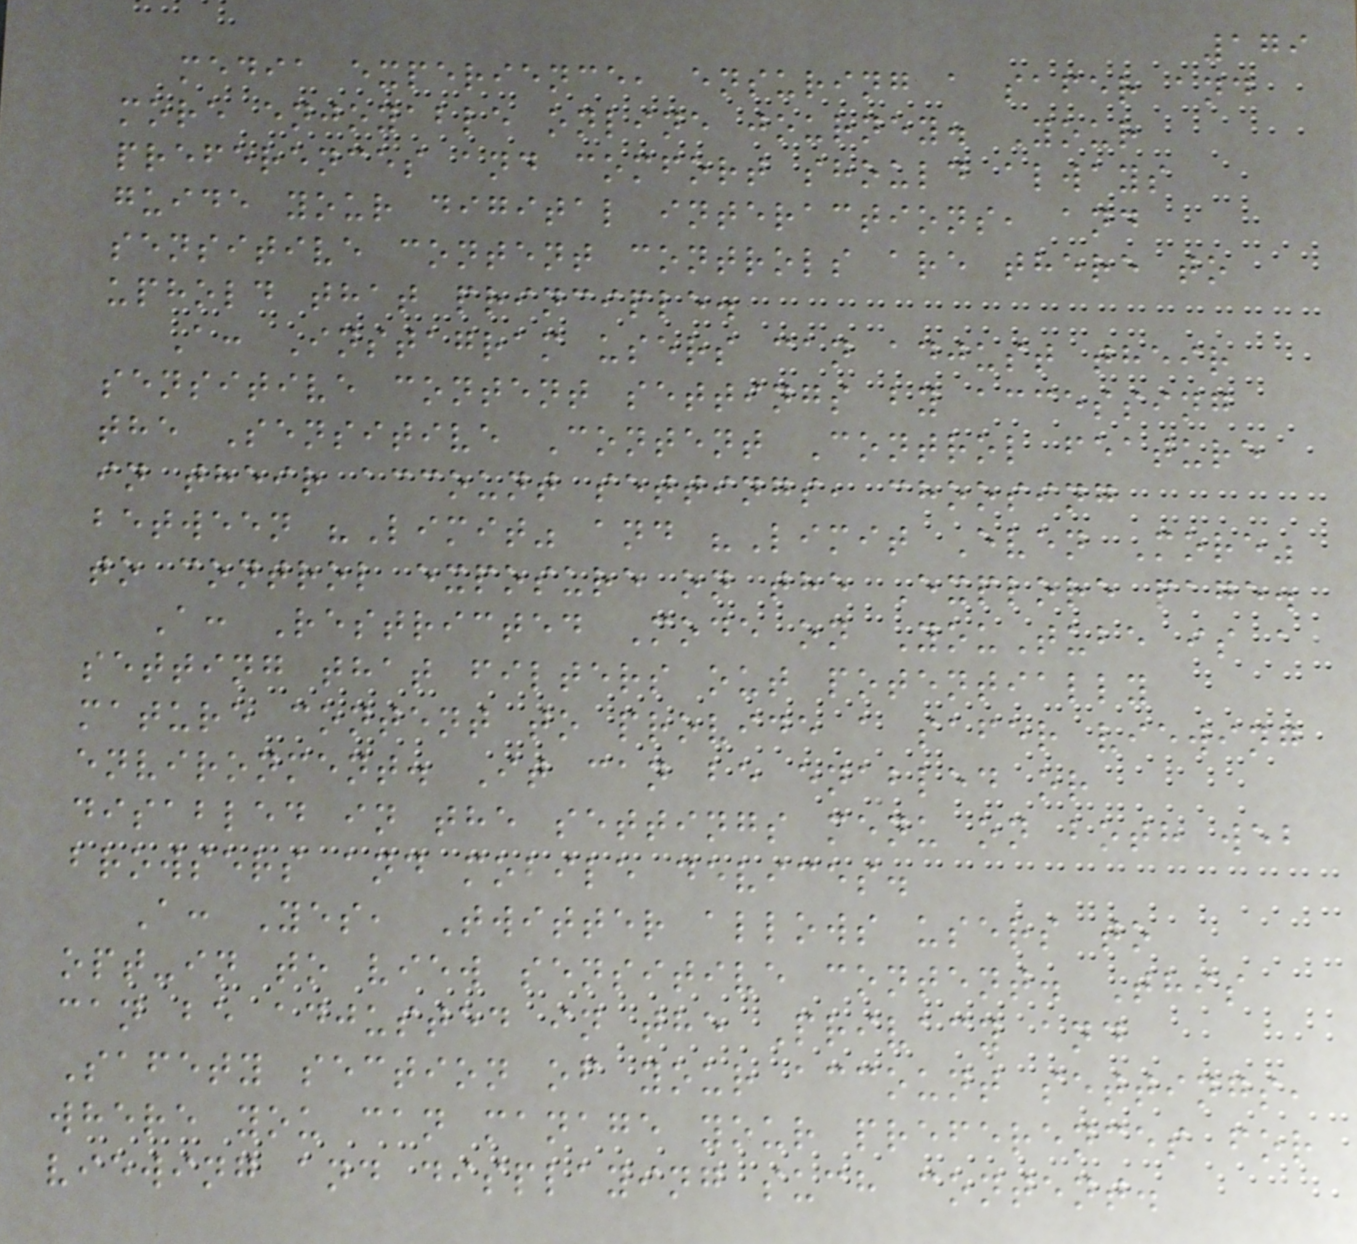179
media experience, ensuring a safer and
more enjoyable online journey. Your
preferences and comfort should always
guide your digital interactions, and
sensitive content controls are there to
uphold that principle.
A: Instagram users can adjust their
sensitive content settings by accessing
the Sensitive Content Control feature
in their account settings, choosing
between "Limit" and "Limit Even More"
to control exposure on the Explore page.
A: Restricted Mode on YouTube is a
setting that filters out potentially
mature content to provide a safer viewing
environment. It can be enabled or
disabled in the settings menu on both web
browsers and mobile devices.
A: Yes, Twitter allows users to
opt-in to view sensitive content. This
can be adjusted in the Privacy and
Safety section of your account settings,
where you can manage your preferences for
viewing and displaying such content.
